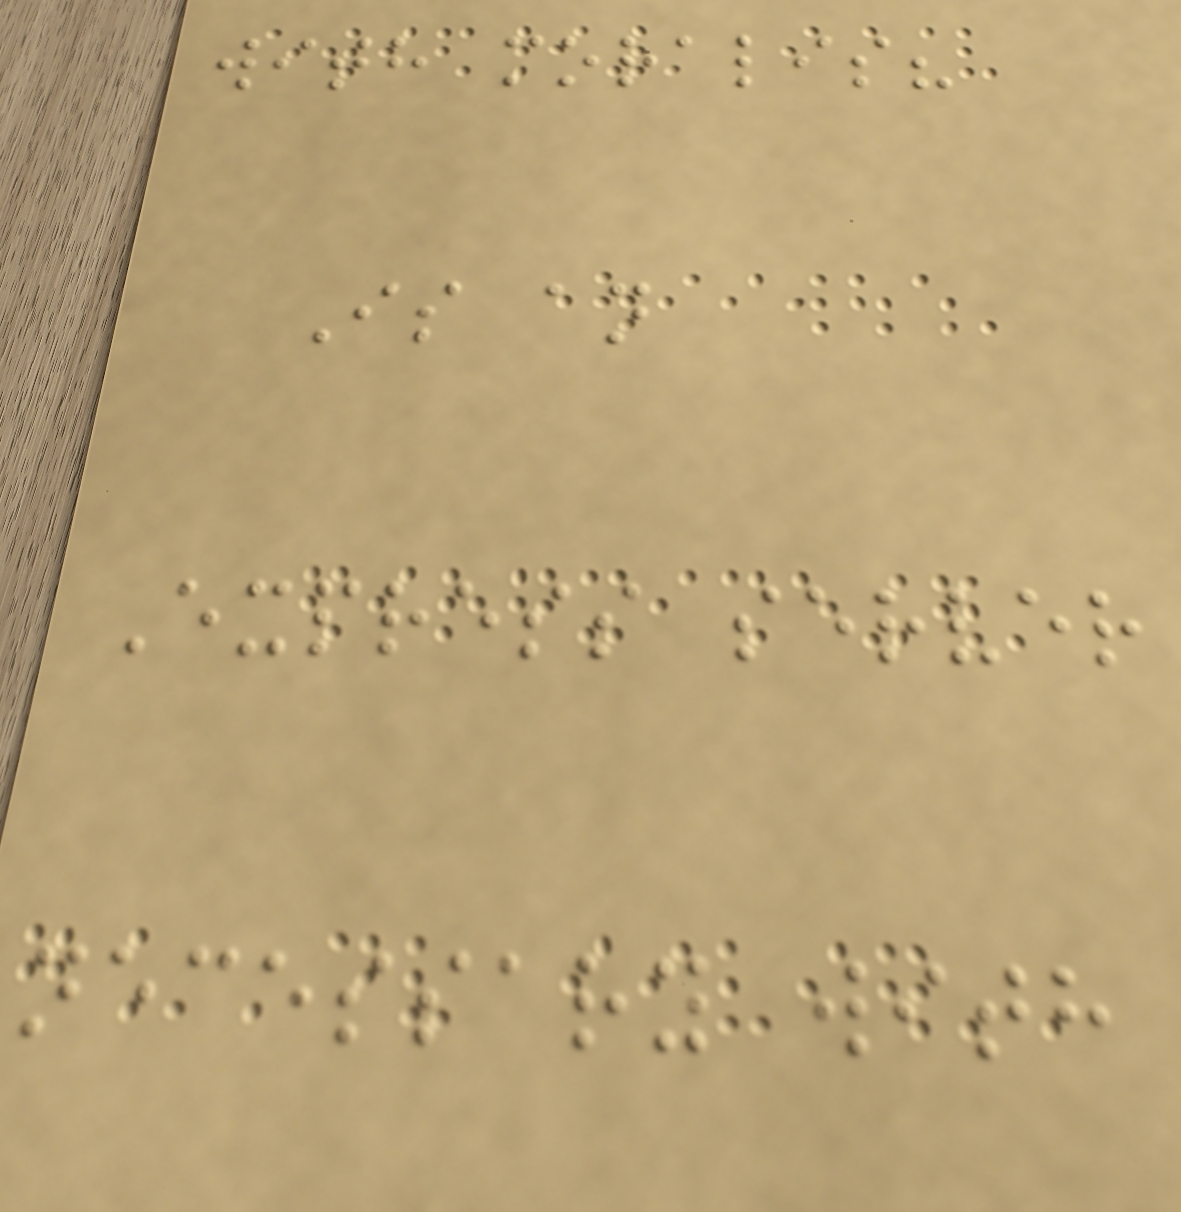with moralis?
Is an
Express server
necessary with
